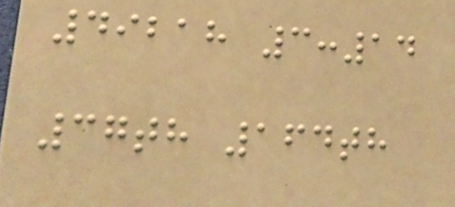49218 3:14
37th 164th
